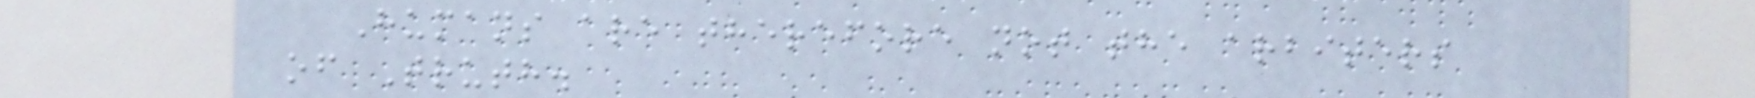Humans are therefore not the arbiters
of Truth.
